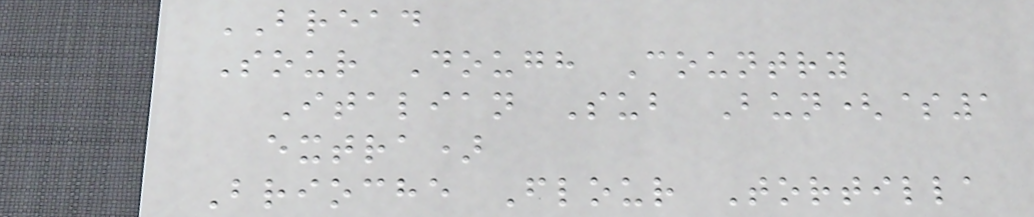BREAD
Sour Dough Country
Italian Sub Bun($1
extra)
Brioche Flour Tortilla
